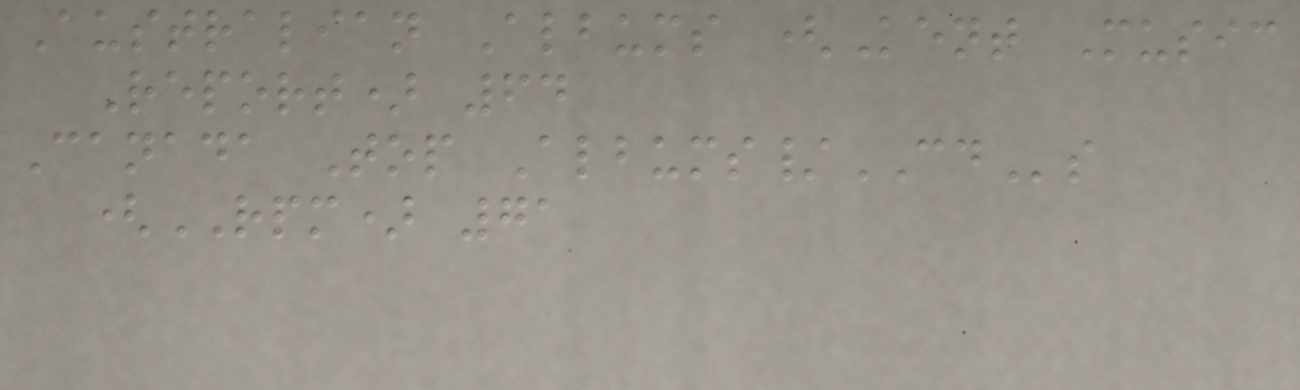Australian Albums (Kent Music
Report) 64
Canada Top Albums/CDs
(RPM) 71
